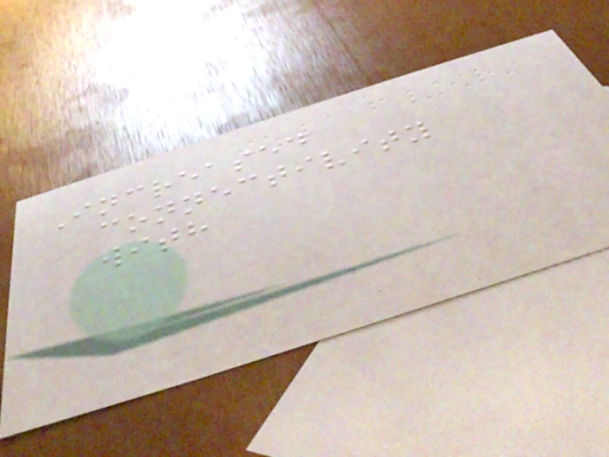Increased
connectivity
with
